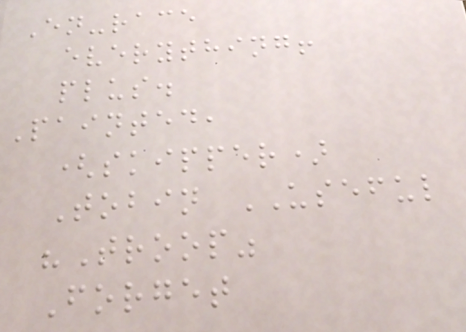En-race
everything!
plus.
Painted,
(skipper)
Tobin USEFUL
"Troop"
Forget
